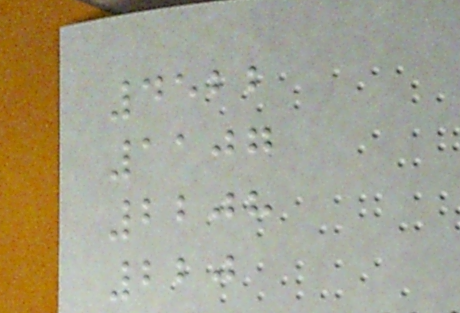4522
1107
2208
220
